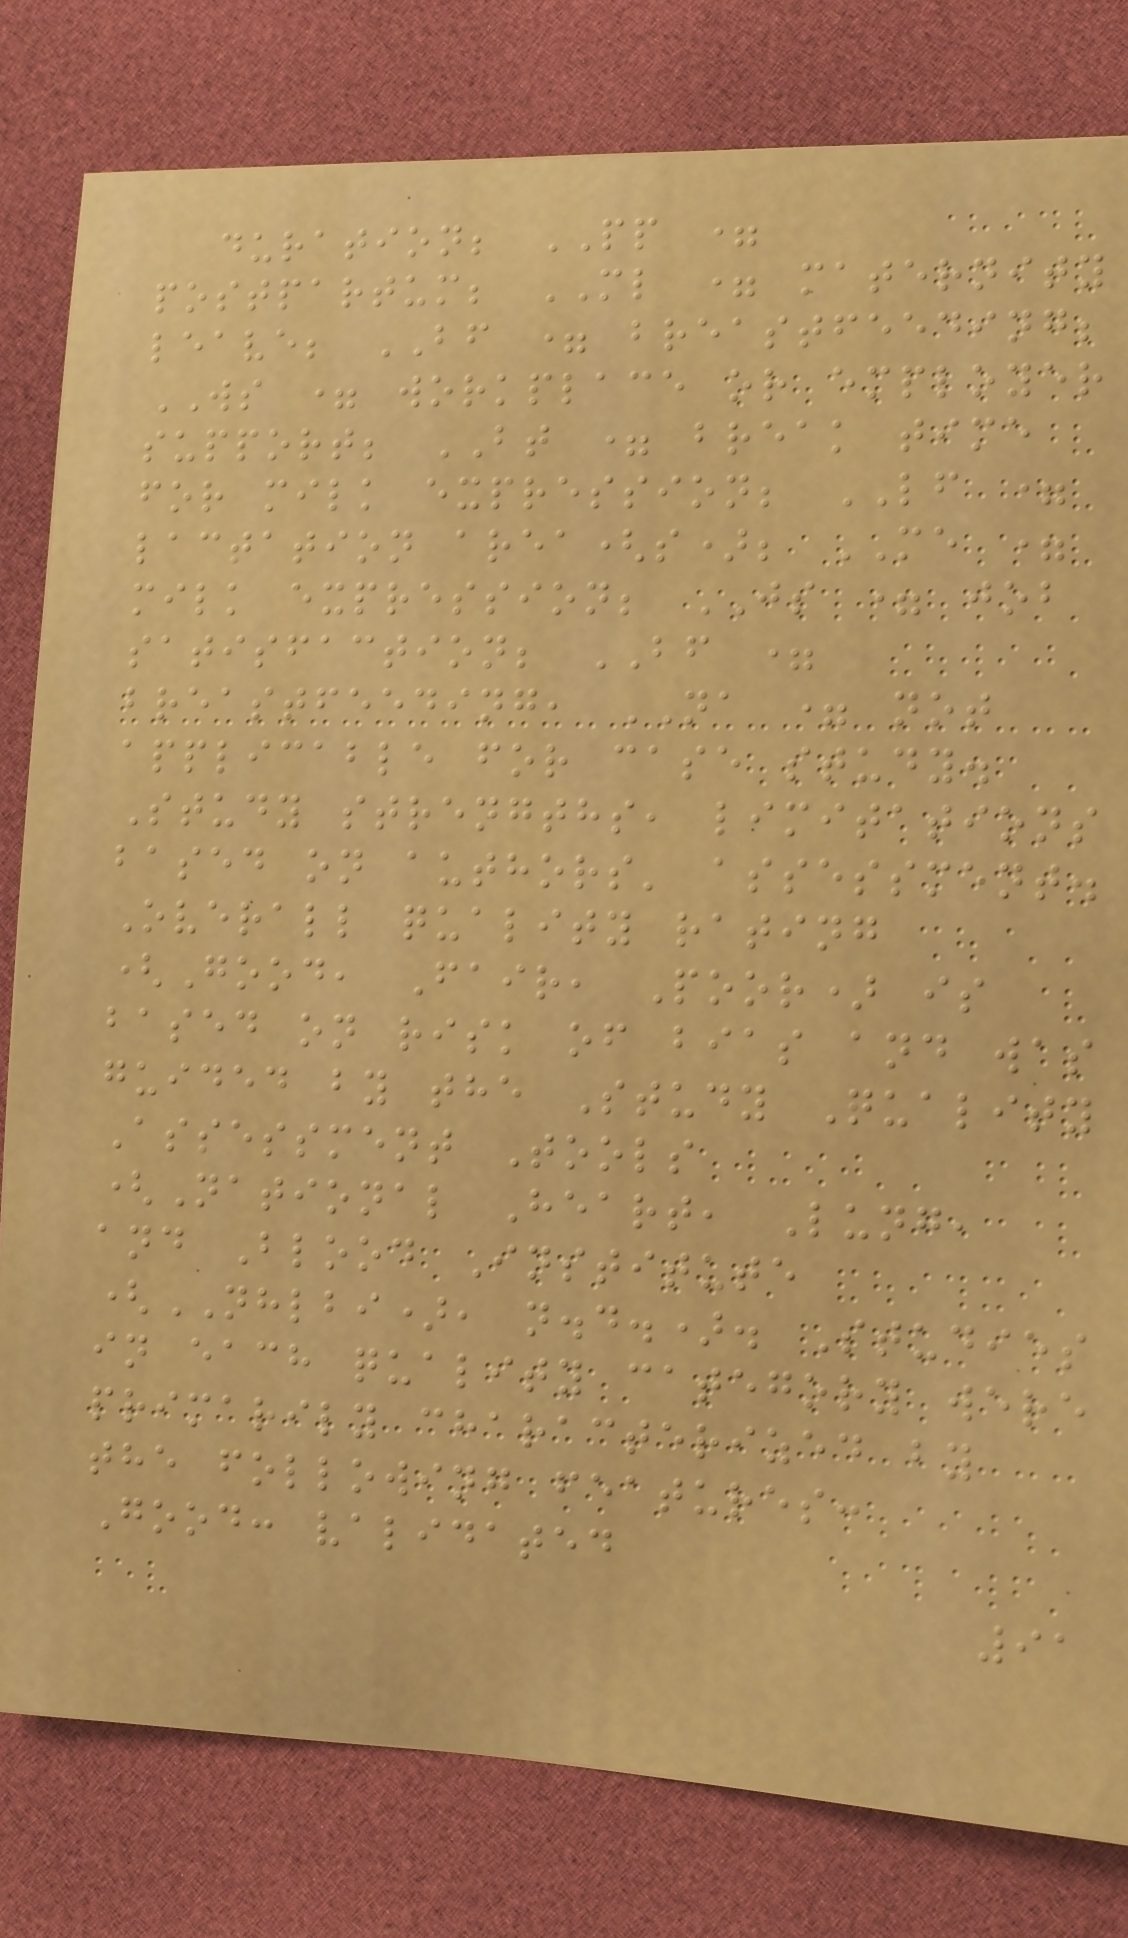duration; PP =
postpartum; ML = maternity
leave; BF = breastfeeding;
WS = workplace or employer
support; BT = break time
for milk expression; LF =
lactation area(s); ME =
milk expression; JS = job
satisfaction; BF =
breastfeeding, NA = not
applicable for case study.
Study strengths, limitations
based on authors' assessment.
Overall quality rating
(Good, Fair, Poor) is
based on risk of bias and was
guided by the Study Quality
Assessment Tools
(National Heart, Lung,
and Blood Institute
(NHLBI), n.d.). Studies
in each quality category were
primarily characterized by
the following features:
Good: validated
91
